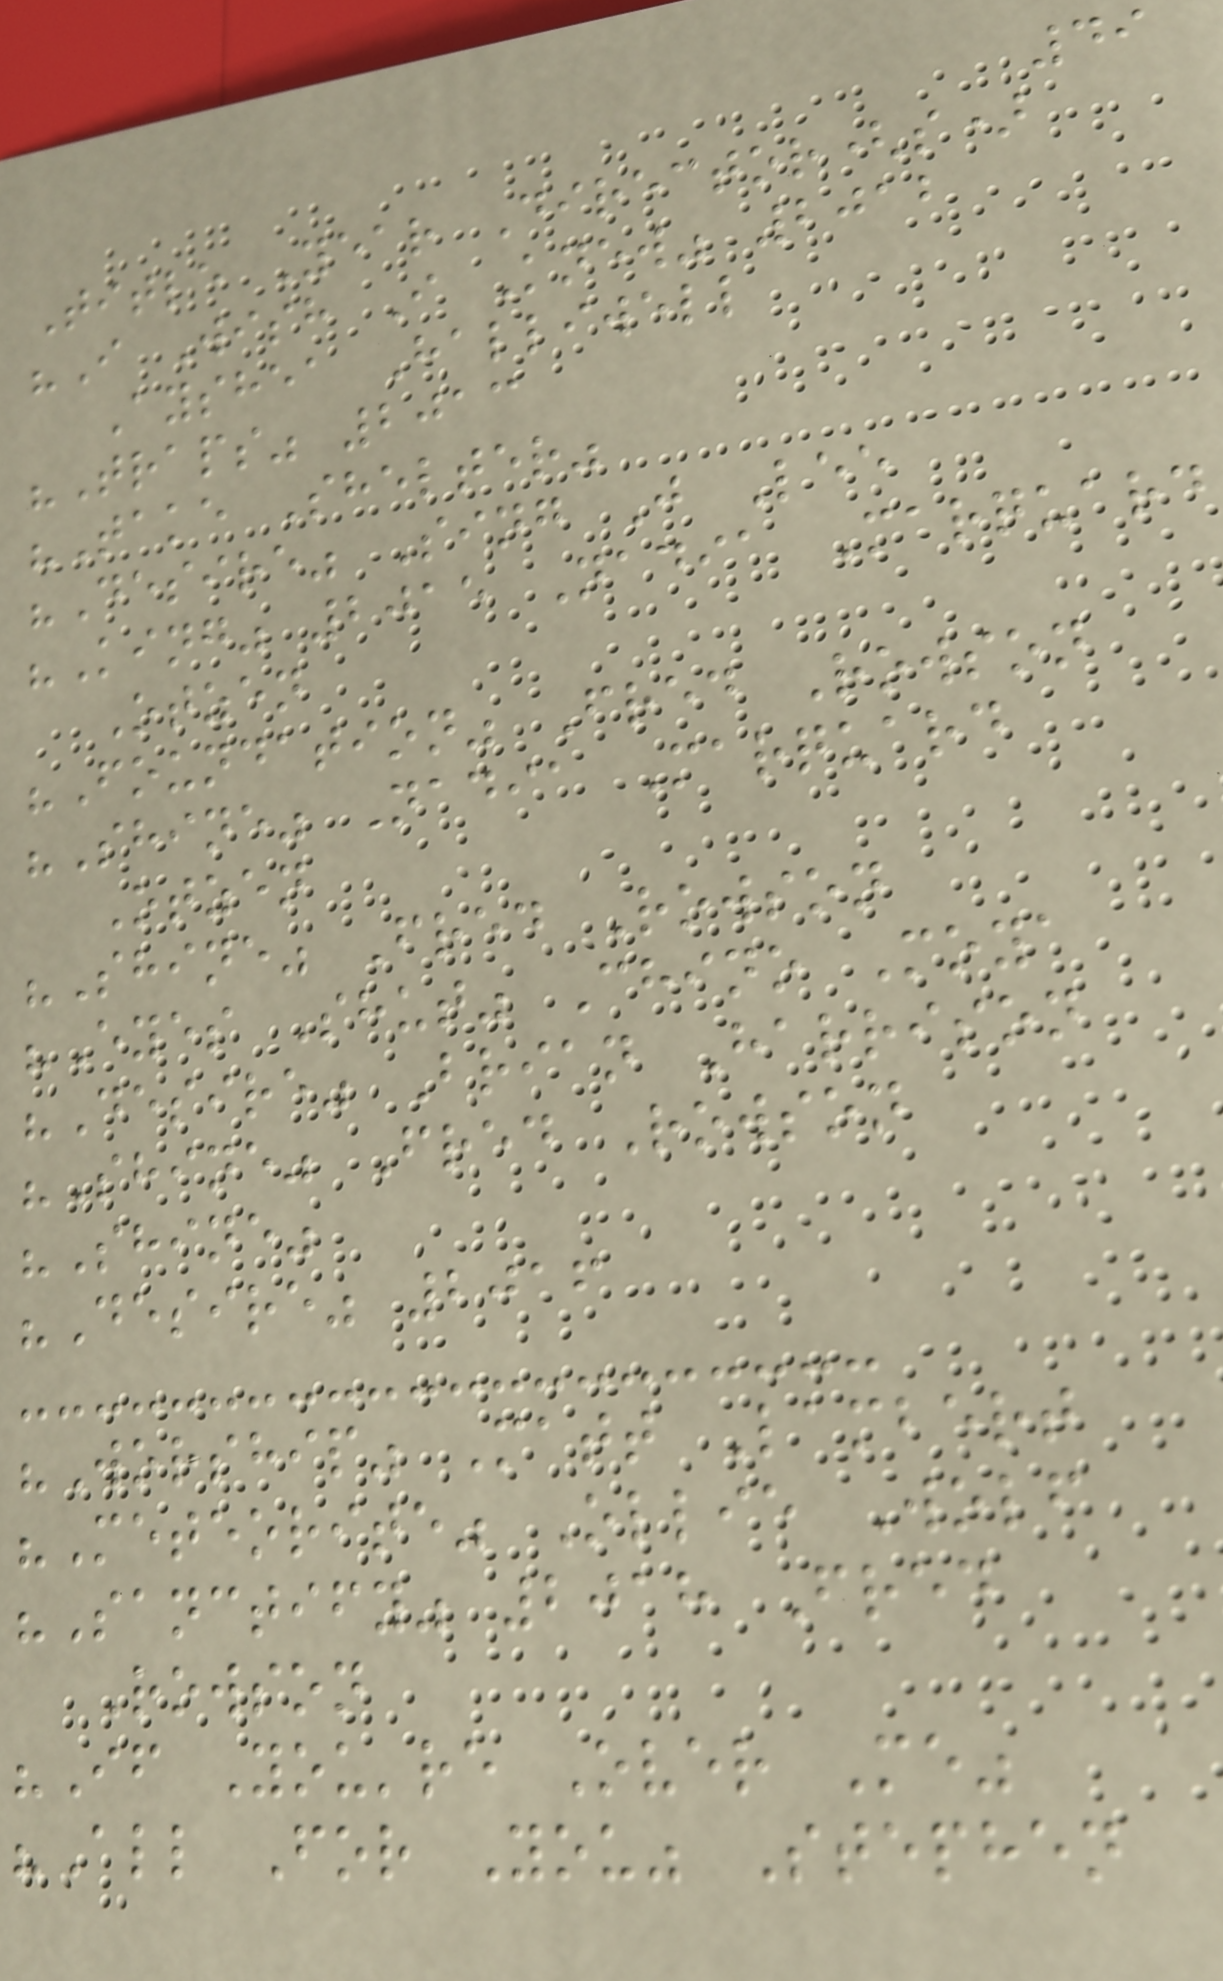49
Title Year Director(s)
"I Wish I Knew" 2012
Ayshea Halliwell
"Traps" 2013
"Take Shelter"
"Desire" Sing J Lee
"King" 2015 Nadia Marquard
Otzen
"Foundation" Fred Rowson
"Shine" Nadia Marquard
Otzen
"Shine" Fred Rowson
"Eyes Shut" Chino Moya
"Desire" Brian Harrison
"Shine" Fred Rowson
"Shine"
"Desire" 2016
"Worship" Matt Lambert
"Meteorite" Ollie Wolf
"Sanctify" 2018 Fred
Rowson
"If You're Over Me"
"All For You" Stephen
